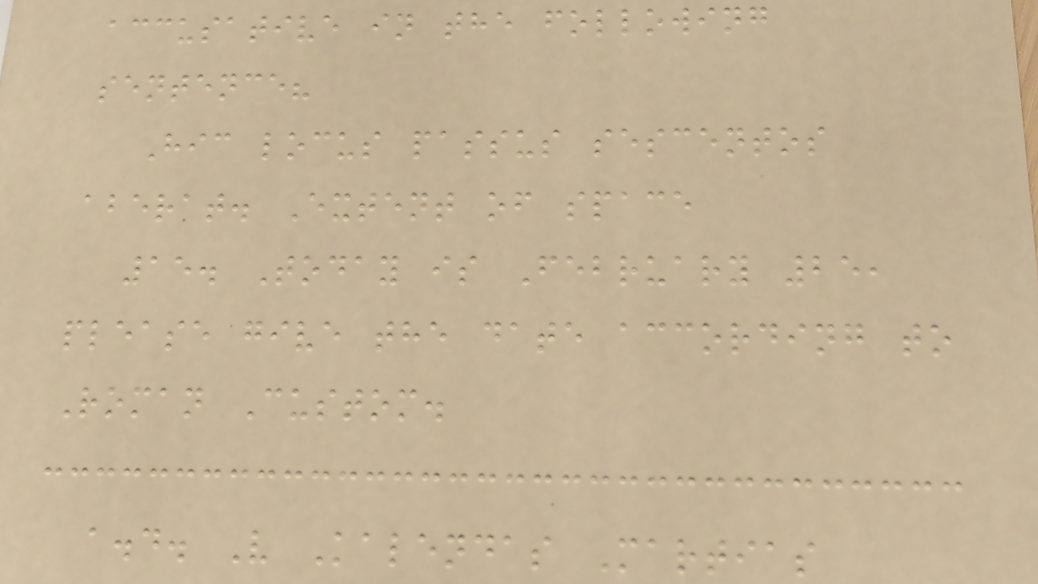accusative in the following
sentence?
Hic locus passus sescentos
aberat. Extent of space
15. Today is February 25,
please give the date according to
Roman Custom.
a.d. V Kalendas Martias
